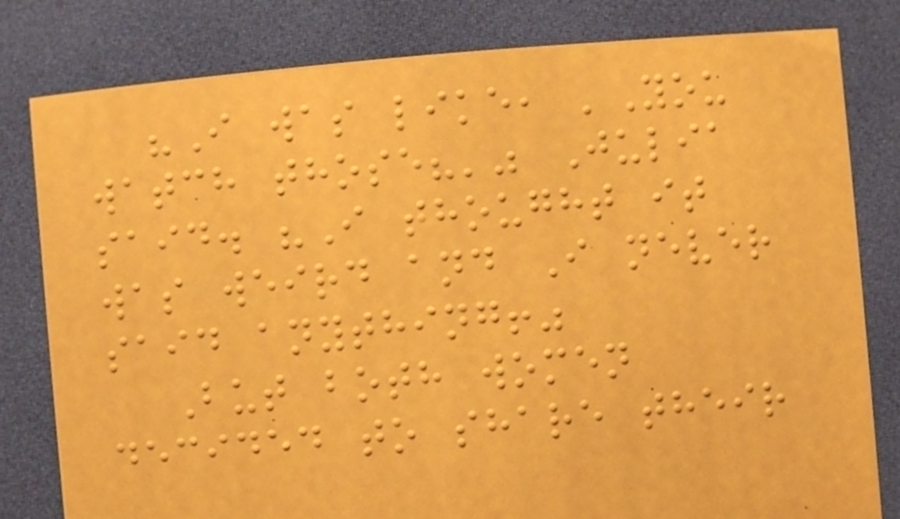"I was like, 'You
watch those?'" Julia
said. "I thought it
was weird and I never
said anything!"
But both women
decided to share their
